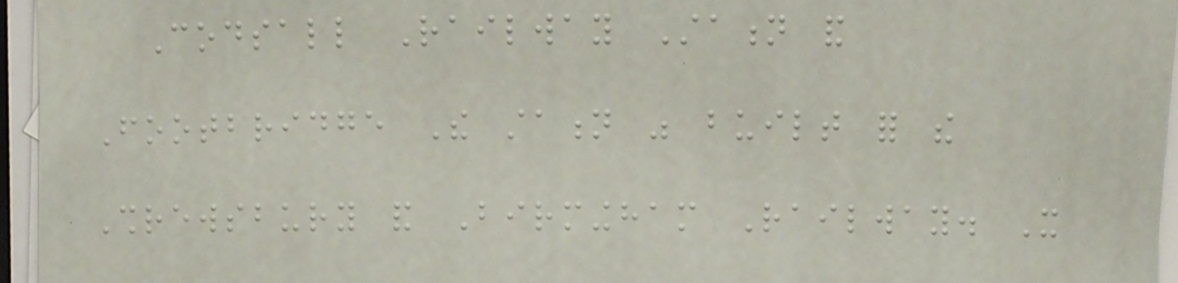Codsall Railway Station and
Footbridge The station was built for the
Shrewsbury and Birmingham Railway. It
